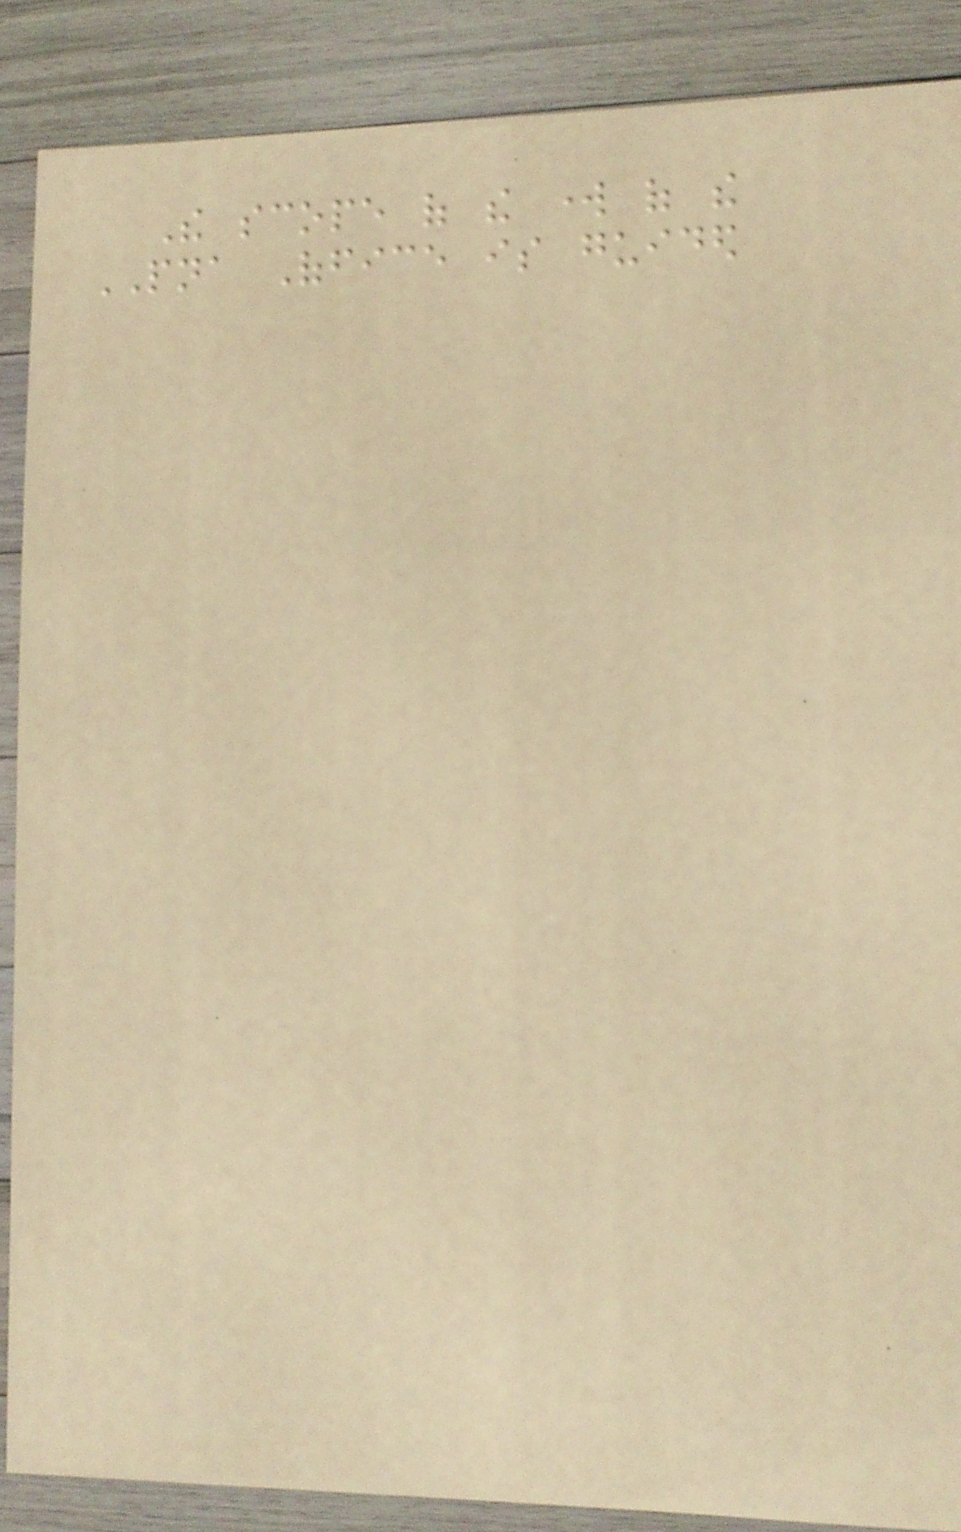The scope of the work of the
PNA Office is guided
